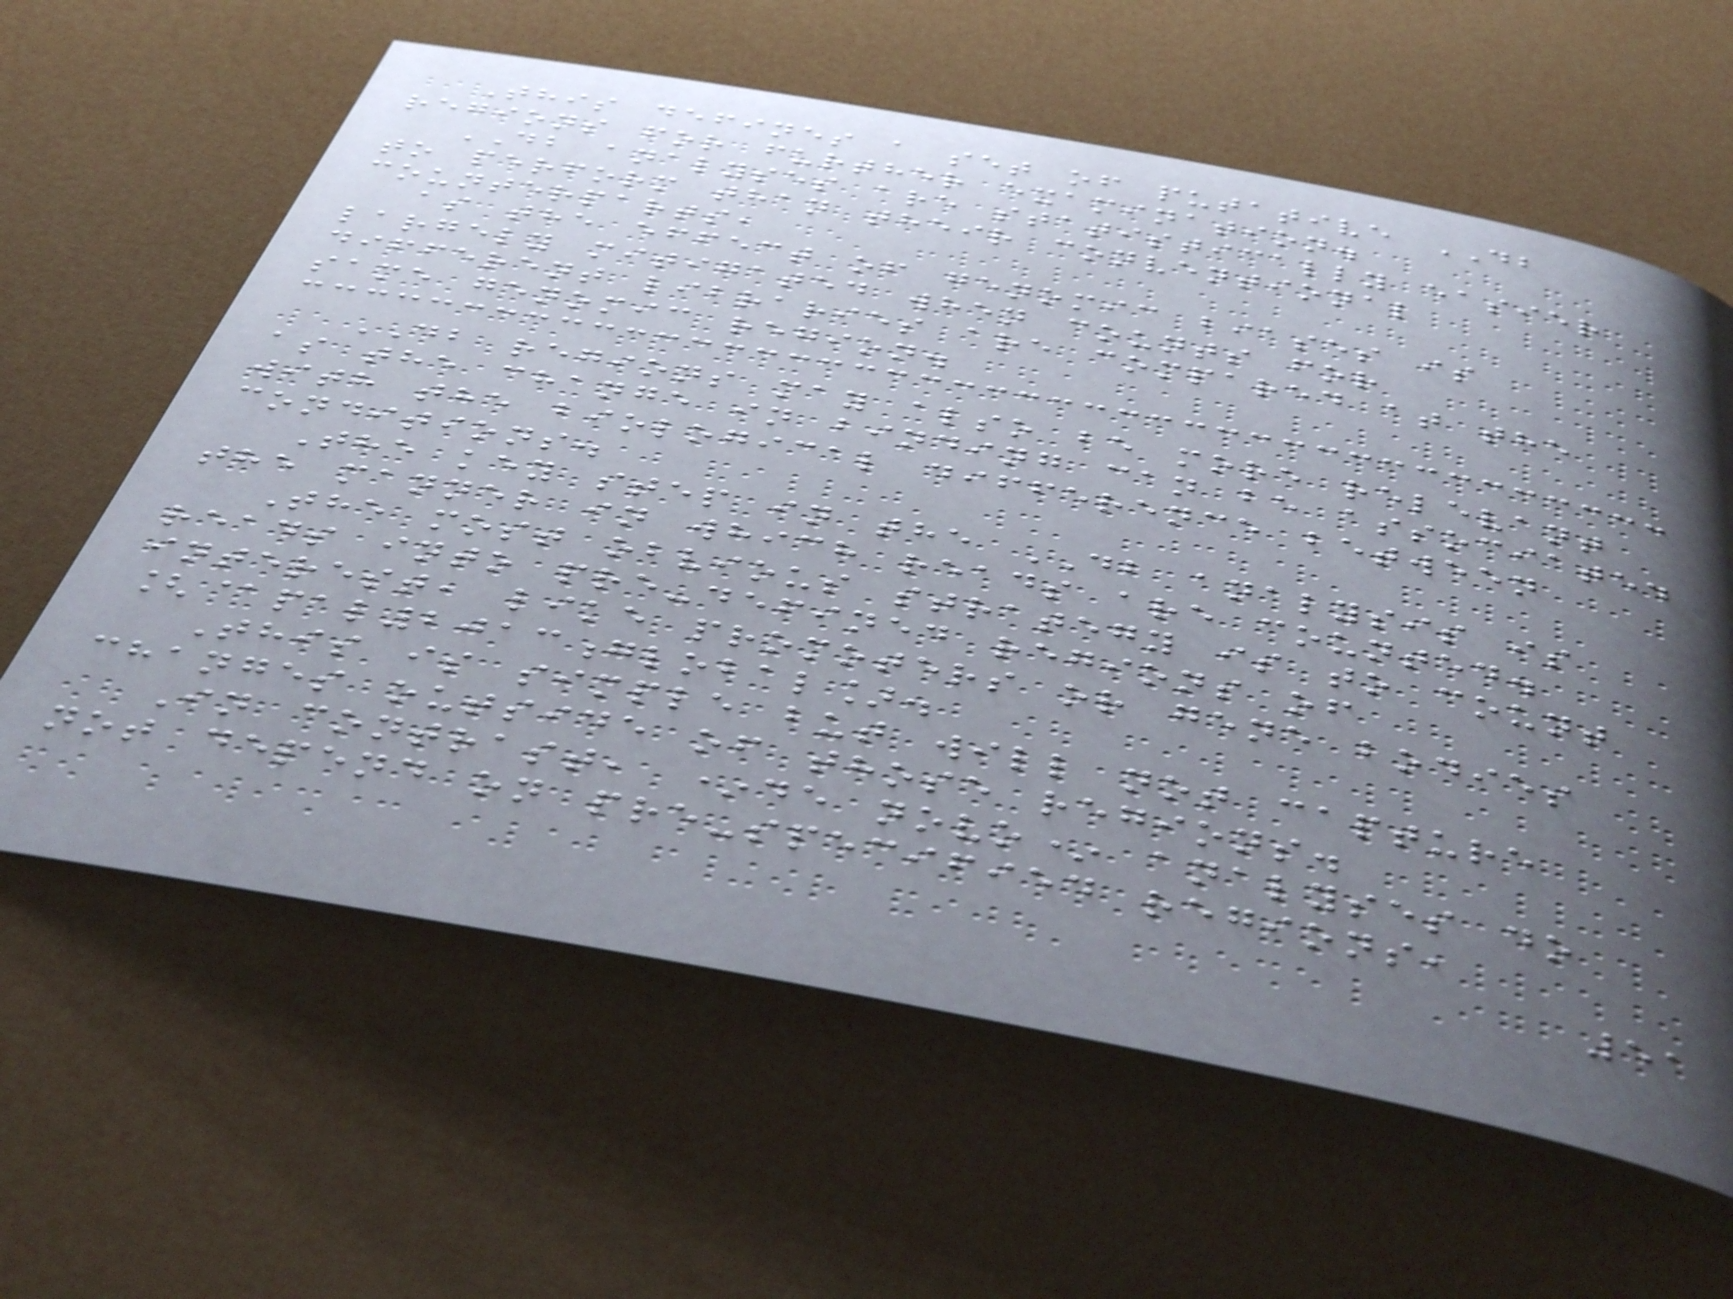This defines a set of putative DB
regions for further examination.
DB analyses are statistically easier
to perform than their conventional
counterparts,
as the effect of genomic biases is
largely mitigated when counts for
different libraries are compared at the
same genomic region.
DB regions may also be more relevant
as the change in binding can be associated
with the biological difference between
conditions.
The key step in the DB analysis is
the manner in which reads are counted.
The most obvious strategy is to count
reads into pre-defined regions of
interest, like promoters or gene bodies
[@pal2013global].
This is simple but will not capture
changes outside of those regions.
In contrast, *de novo* analyses do
not depend on pre-specified regions,
51
